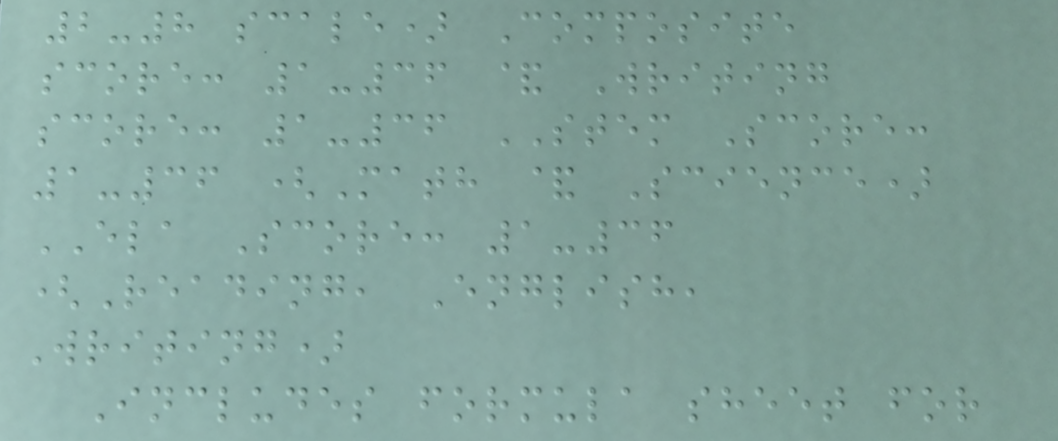2-8 scale) Composite
score: 1-36 & Writing
score: 1-36 STEM Score:
1-36 (Math & Science)
ELA Score: 1-36
(Reading, English,
Writing)
Includes formula sheet for
